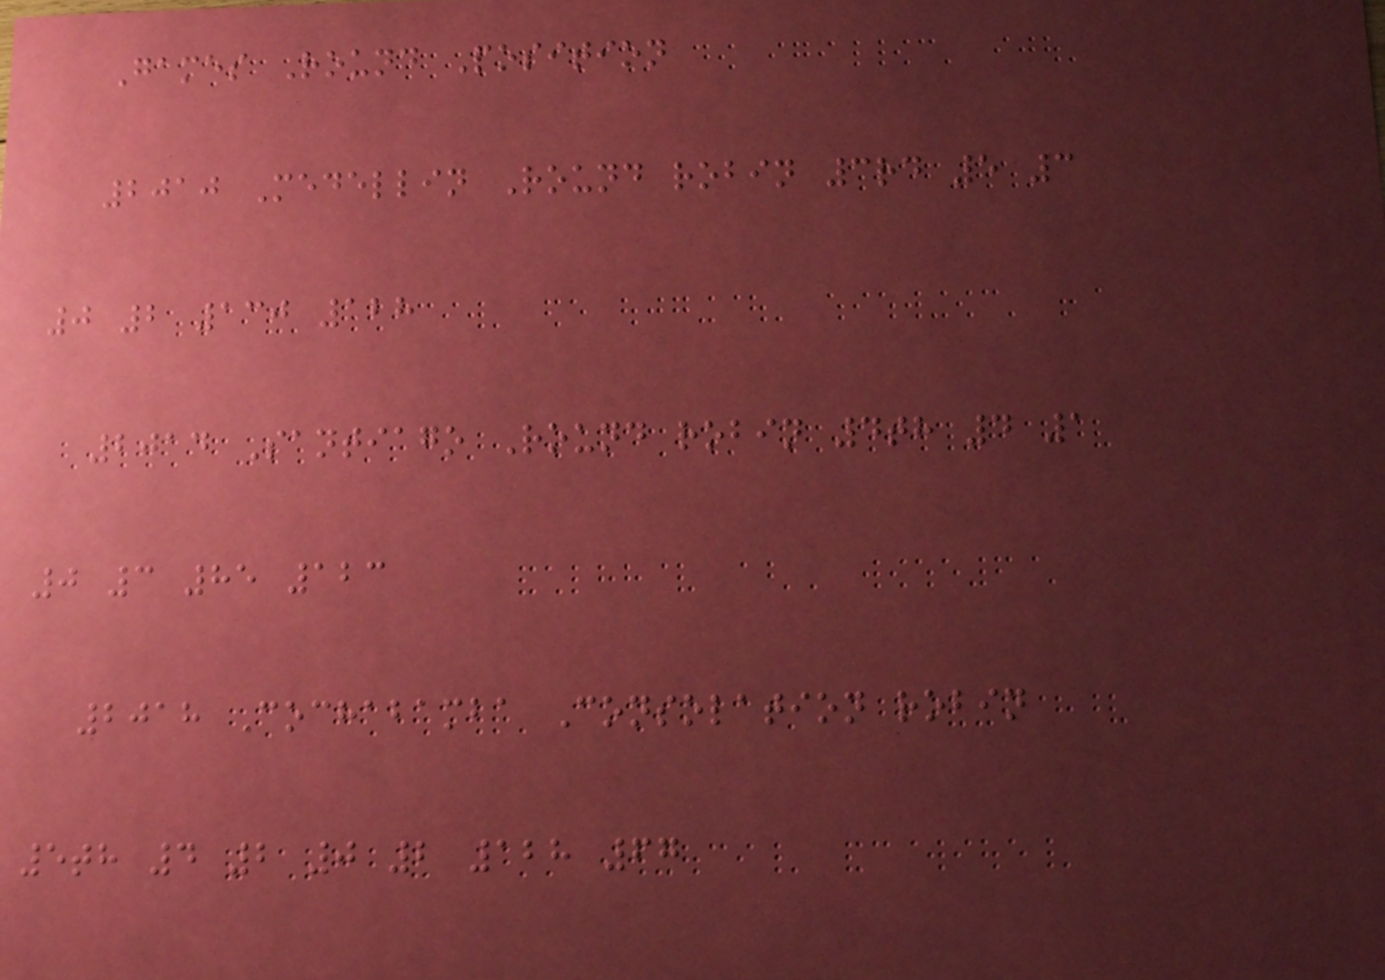Games Round Position
2010 Medellin Round robin 3rd 5 3
0 2 130 128
2014 Santiago Round robin 4th 4 1
0 3 85 123
2018 Cochabamba Consolation robin
5th 4 2 0 2 128 67
